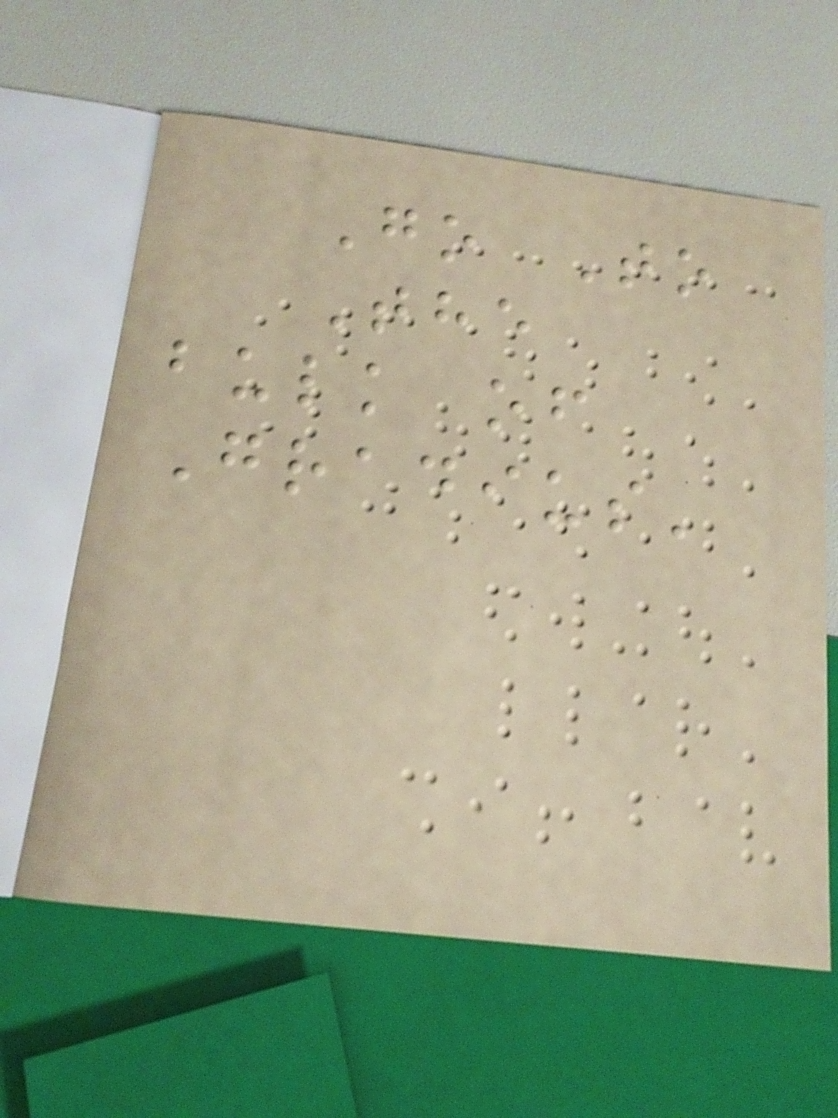Go To
The
bulk of
Gradius'
